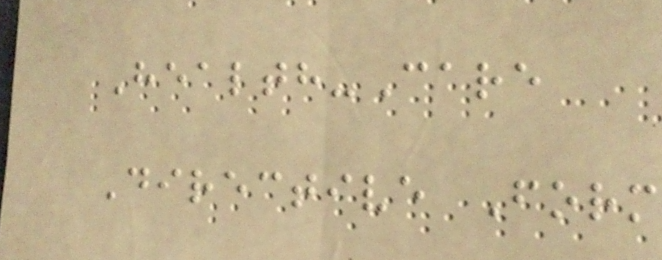Health-Care
Directive Form
